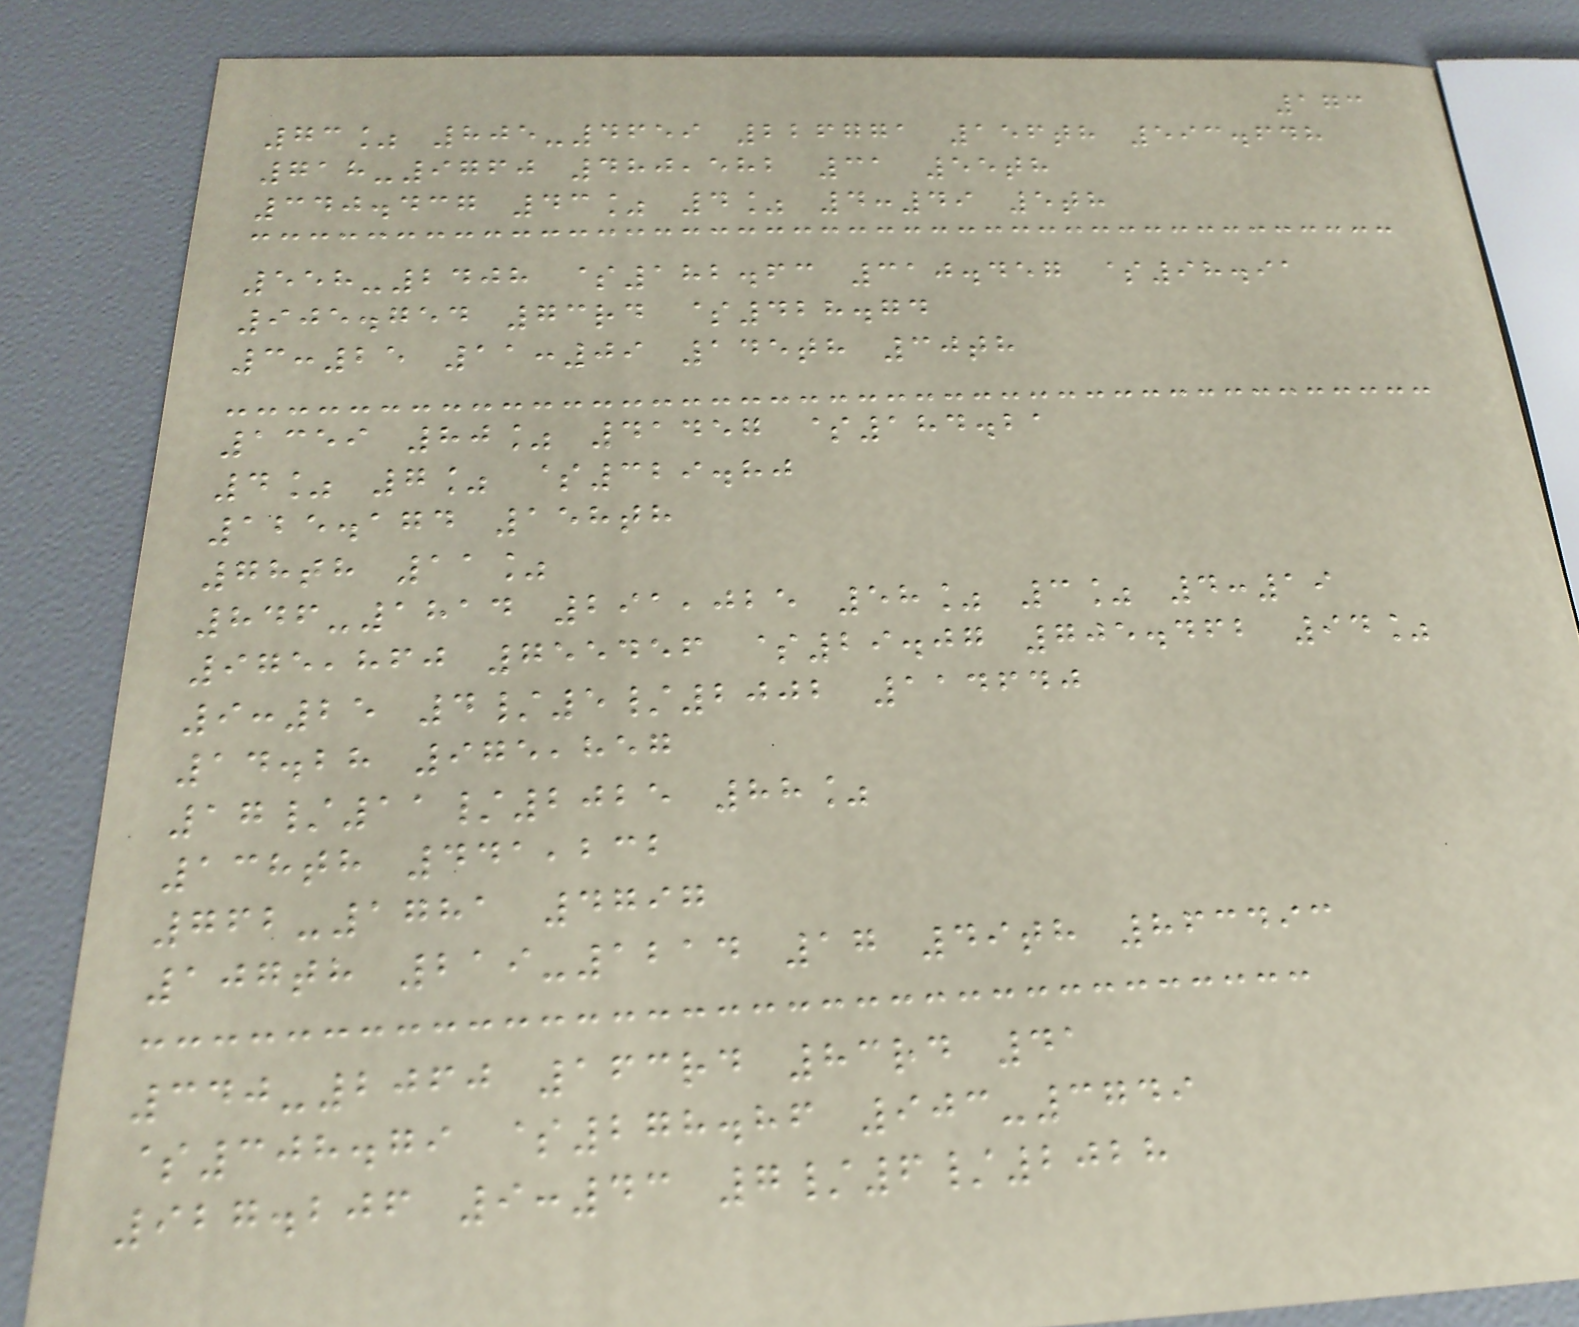173
73% 805-4659 226771 156th 593.648
718-9760 480,582 31 55th
340.437 43% 4% 4:49 5th
558-2408 $182.63 310.457 $98.91
905.754 73rd $428.74
3:25 11:09 145th 30th
1359 80% 41457 $184.21
4% 7% $329.80
125.174 158th
78th 11%
846-1814 291,025 58% 3% 4:19
975,860 755456 $29.07 705.462 94%
9:25 4/5/2002 114640
14.28 975,857
17/11/2025 88%
138th 441,232
762-1781 4797
107th 219-1214 17 49th 863493
340-2060 163rd 83rd 41
$308.79 $278.86 903-3749
927.206 9:43 7/6/2028
